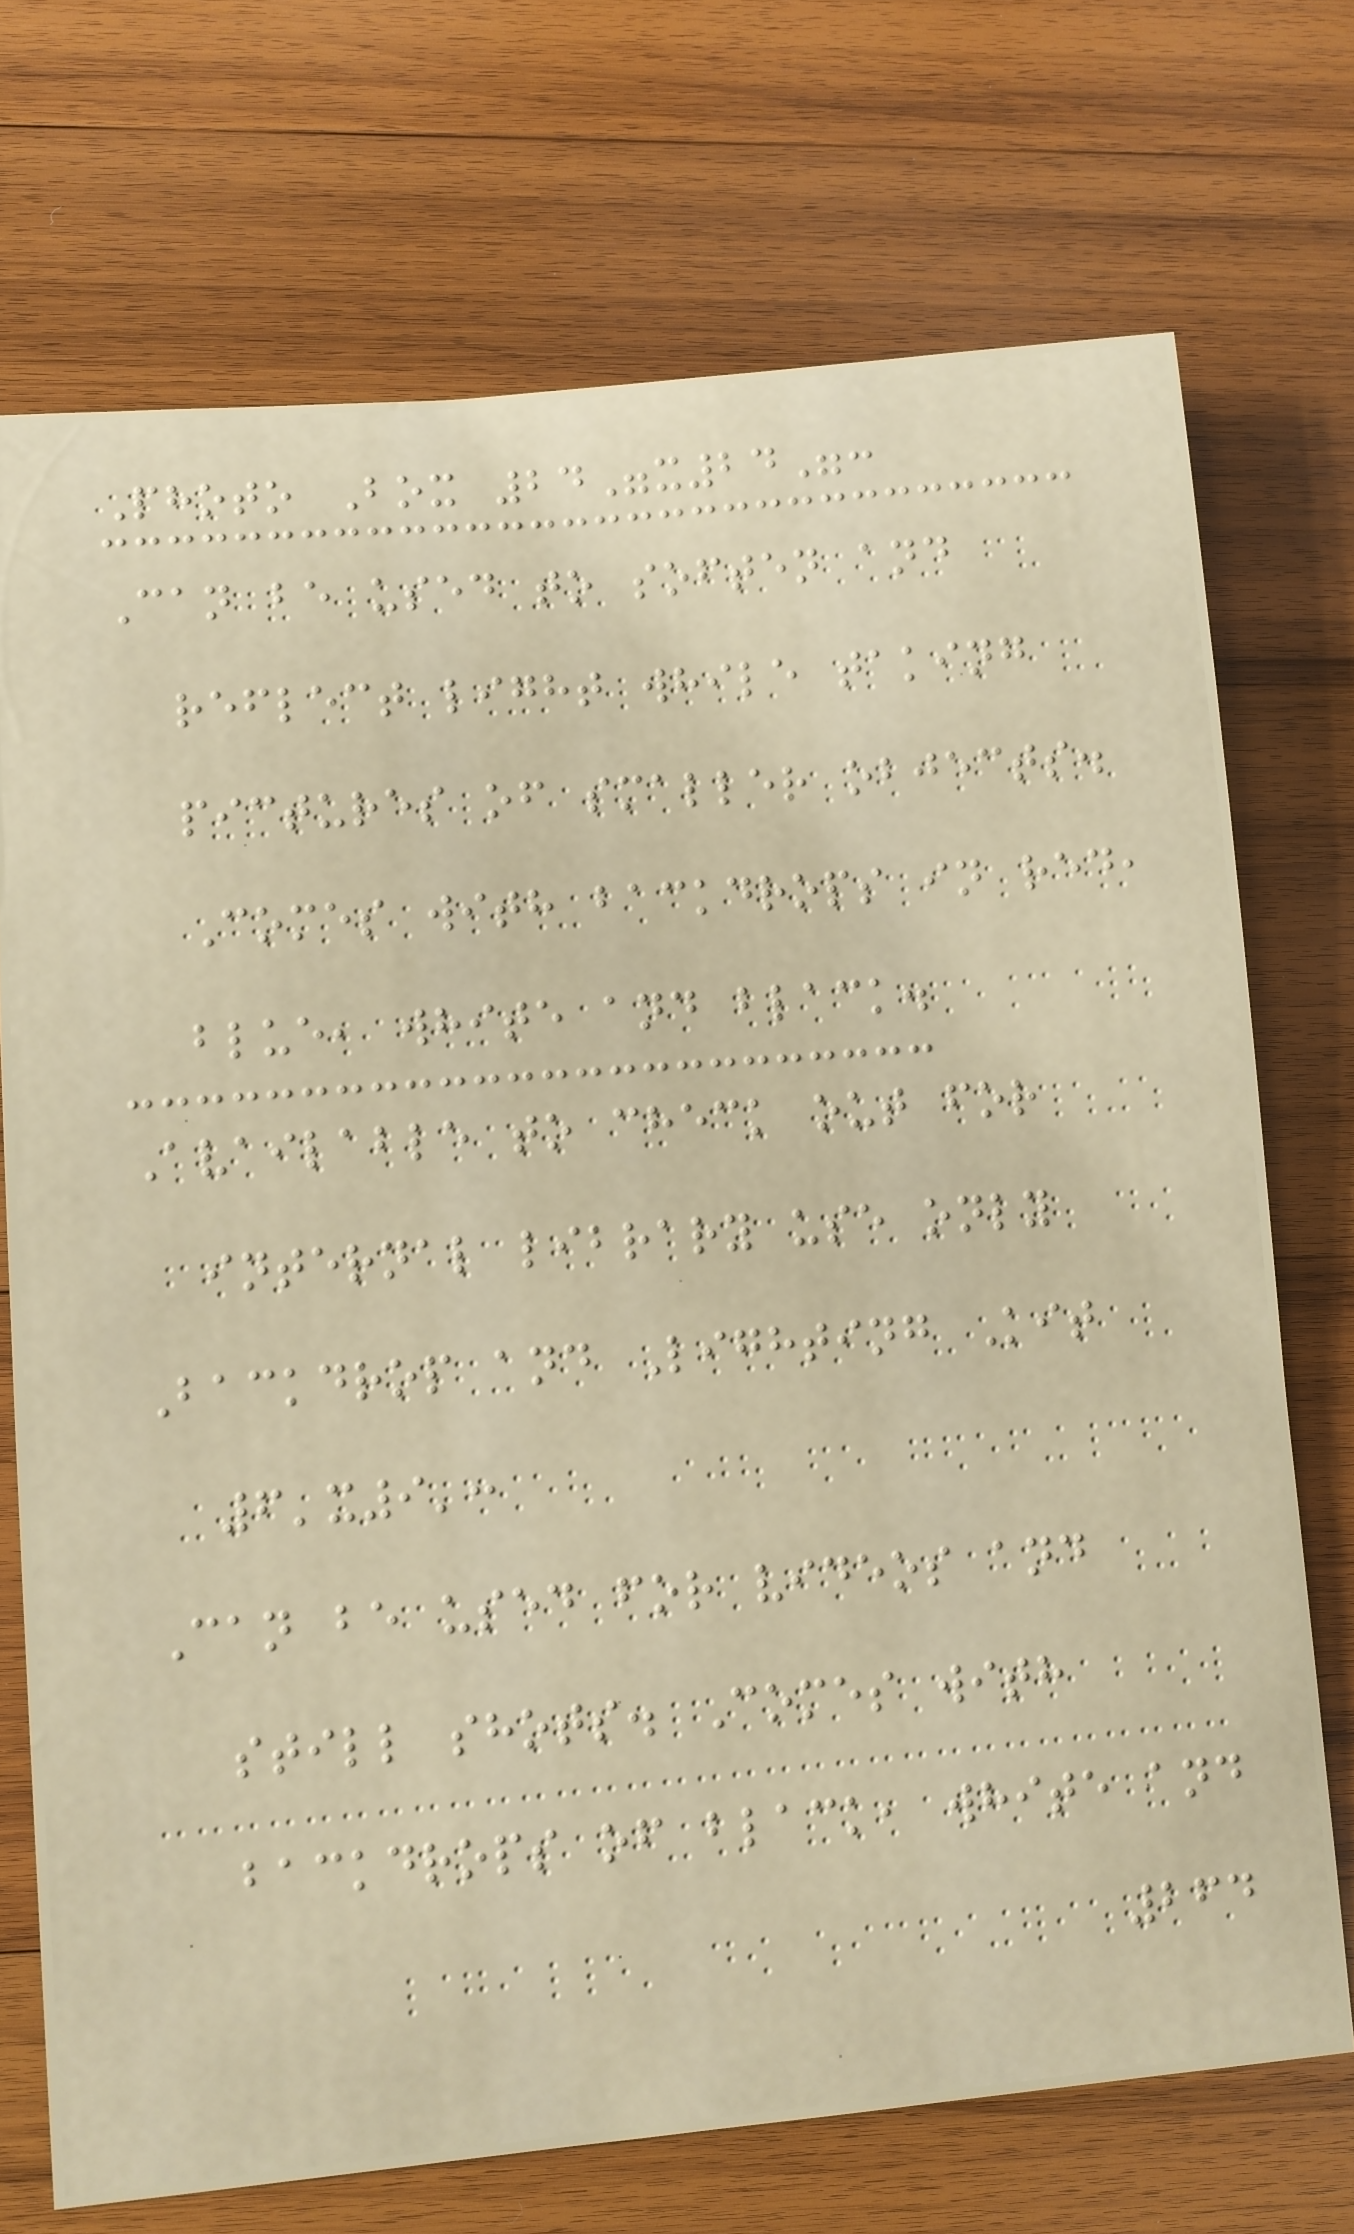Photo Box 24"x24":
Can be used to soften and
reflect light while taking
pictures of smaller objects.
Comes with backdrops in red,
blue, white and black.
Available to check out for
internal library use only
Backdrop and Lighting Kit
6'x9':
Can be used for videos and
still shots. Comes with
backdrops of black, white and
264
